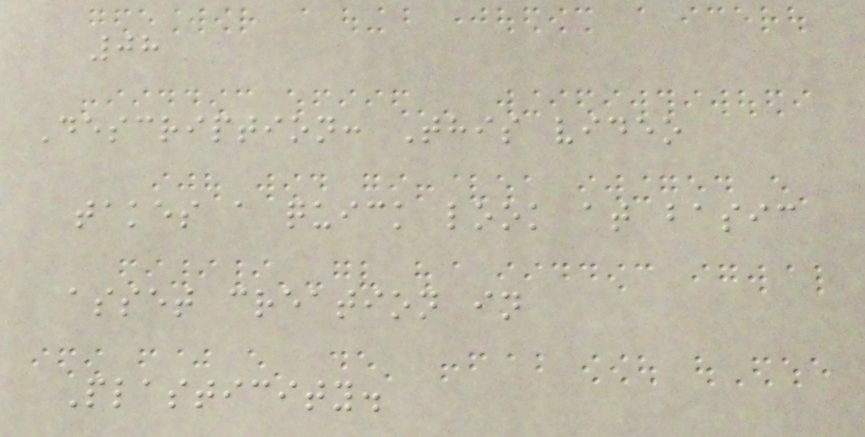08
Description: This video
takes a quick look at basic
asset creation in
Plasticity.
